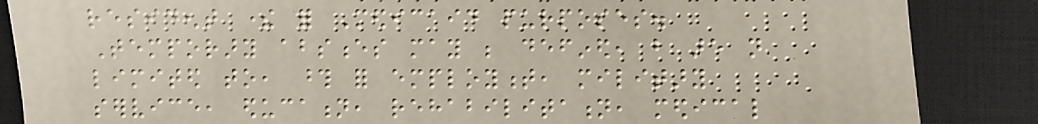resident there for Medicaid purposes.
Temporary absences may be defined, but are not
limited to, those for employment, military
service, education, rehabilitation, medical
